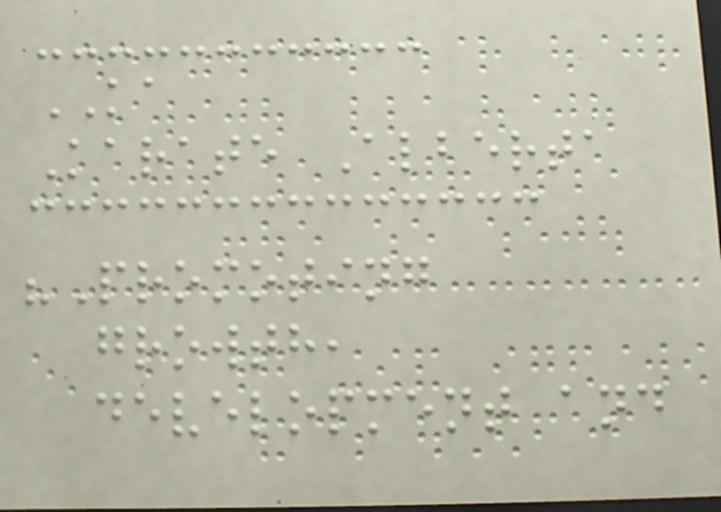KA
Karate Alberta
"Promoting
growth,
development and
